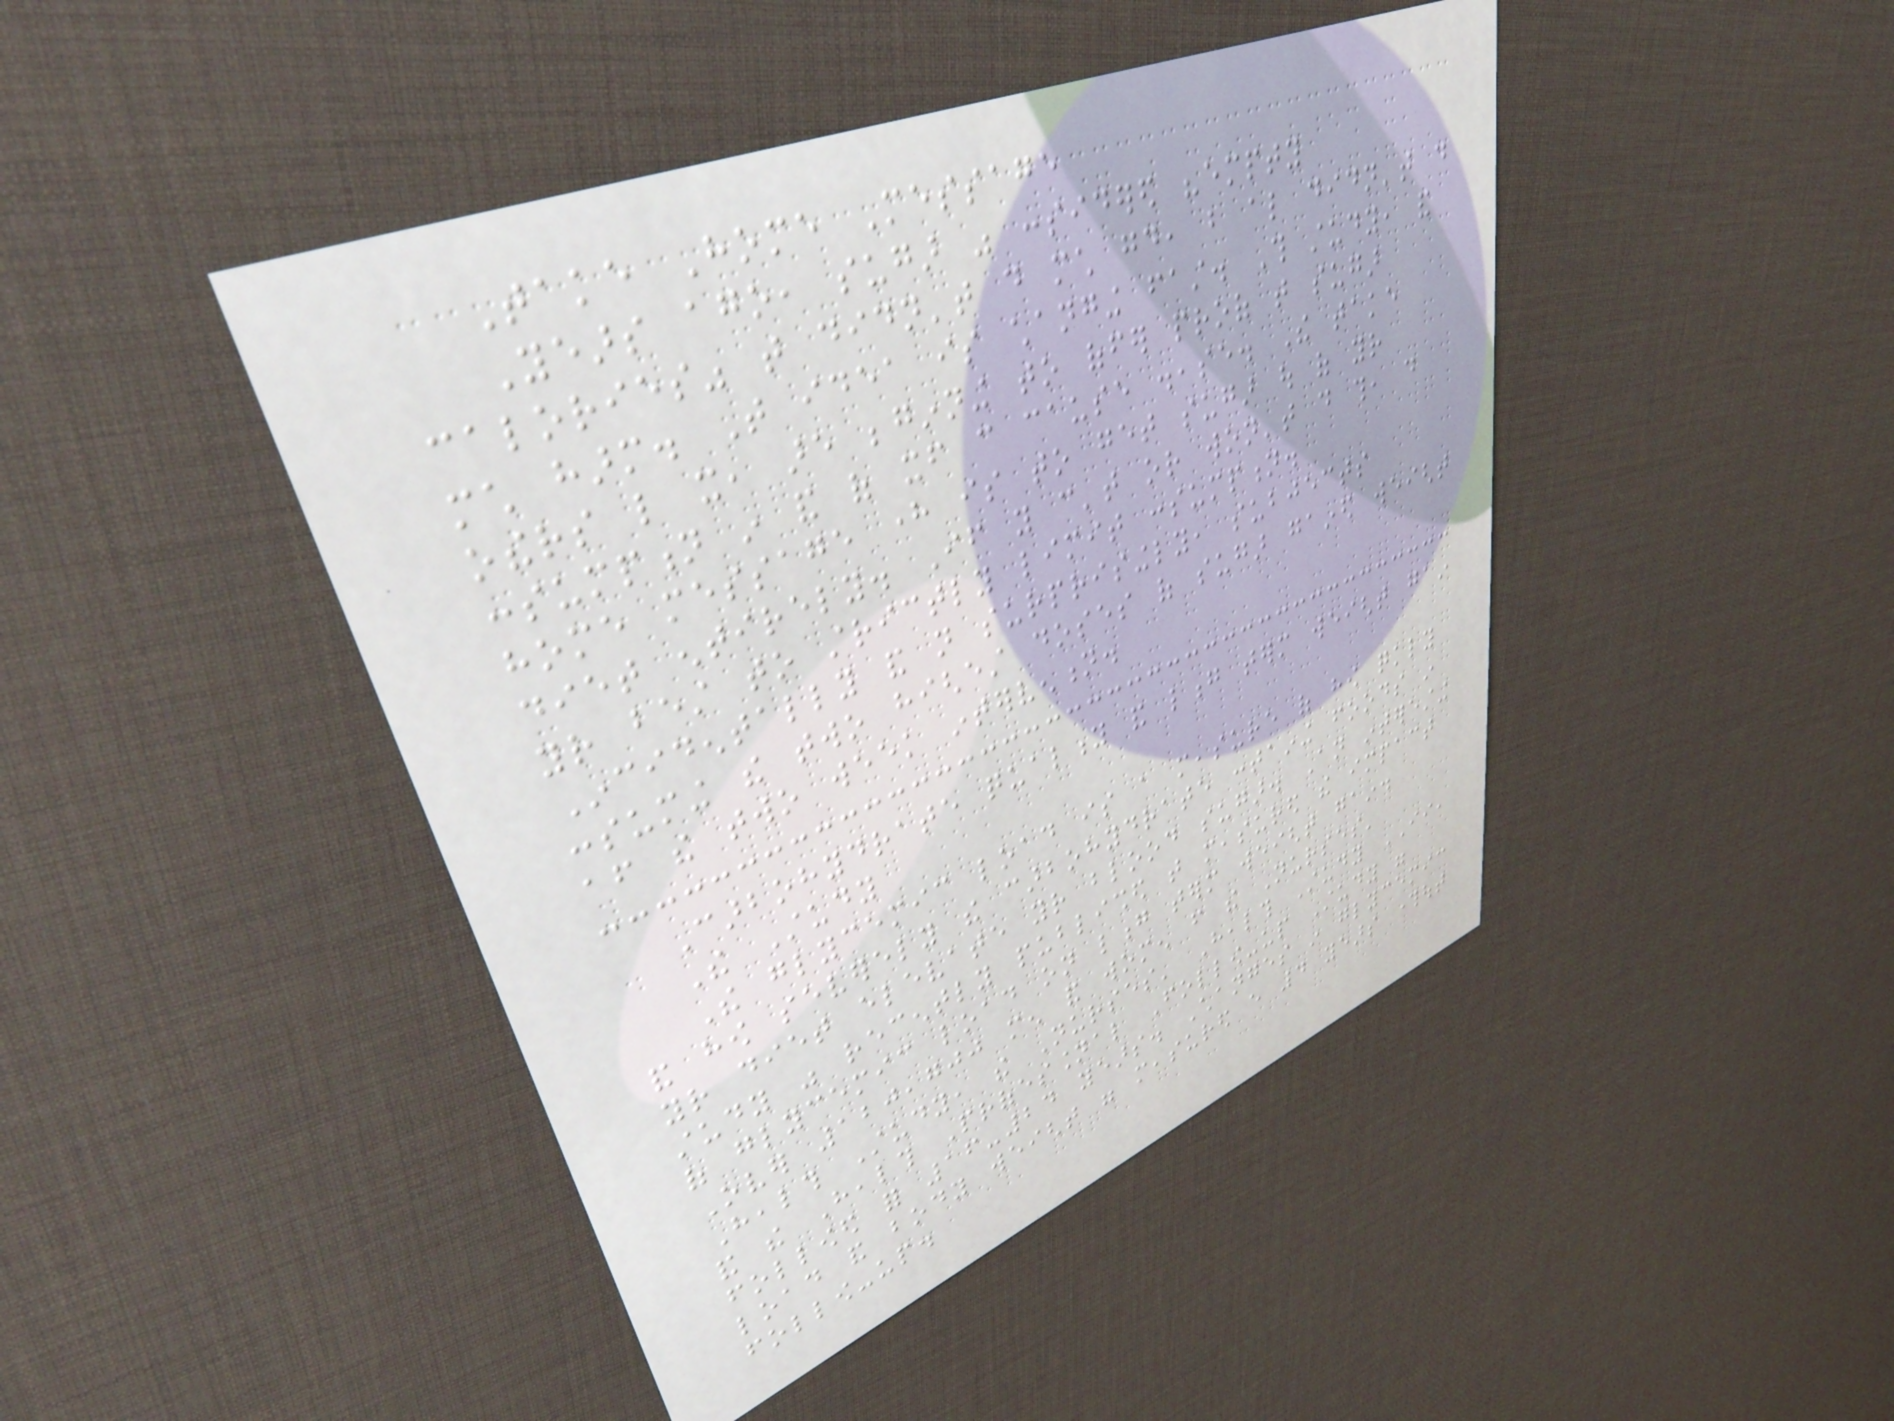Take Home Message
Years ago, sugar was considered "empty
calories" that didn't do much good, but also didn't do
much harm. That idea is changing fast. This study, and
others like it, are beginning to offer proof that sugar
consumption in and of itself can cause disease. The take
home message here is to get sugar out of your
diet entirely. If you can't or won't do this, do
your best to strictly limit consumption.
Incidentally and not surprisingly, subjects
consuming the two highest doses of sugar gained weight
after the two week intervention.
Carbohydrate quality and long term weight gain
The Study
The glycemic load is a measure of how quickly
and how severely the carbohydrate containing foods in
your diet elevate your blood sugar. An interesting
study was recently published that measured the impact
of glycemic load on long term weight gain.
Over 120,700 men and women from the Nurses'
Health Study, the Nurses' Health Study II,
and the Health Professional Follow-up Study were
followed for 16-24 years. Changes in glycemic
load and body weight were measured every 4 years throughout
follow-up.
